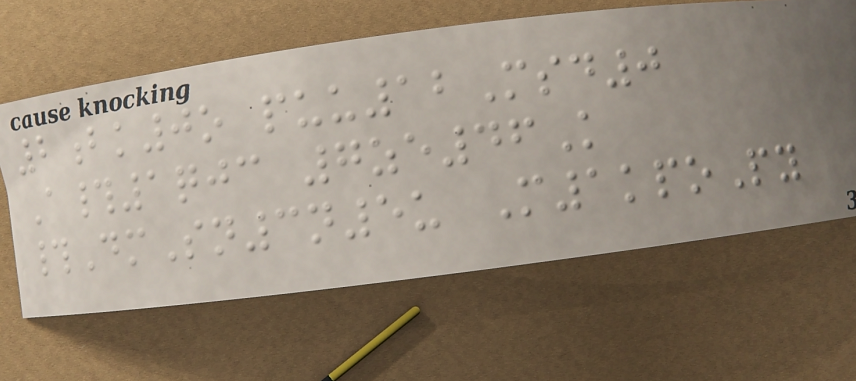2bk0o puu12Msd0
A#1qjc 7ze46K
#DmSn3n5u M1kpoPy
